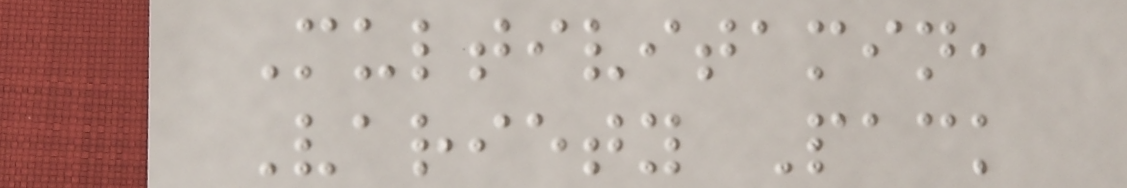Multivitamin,
Variety Pack
